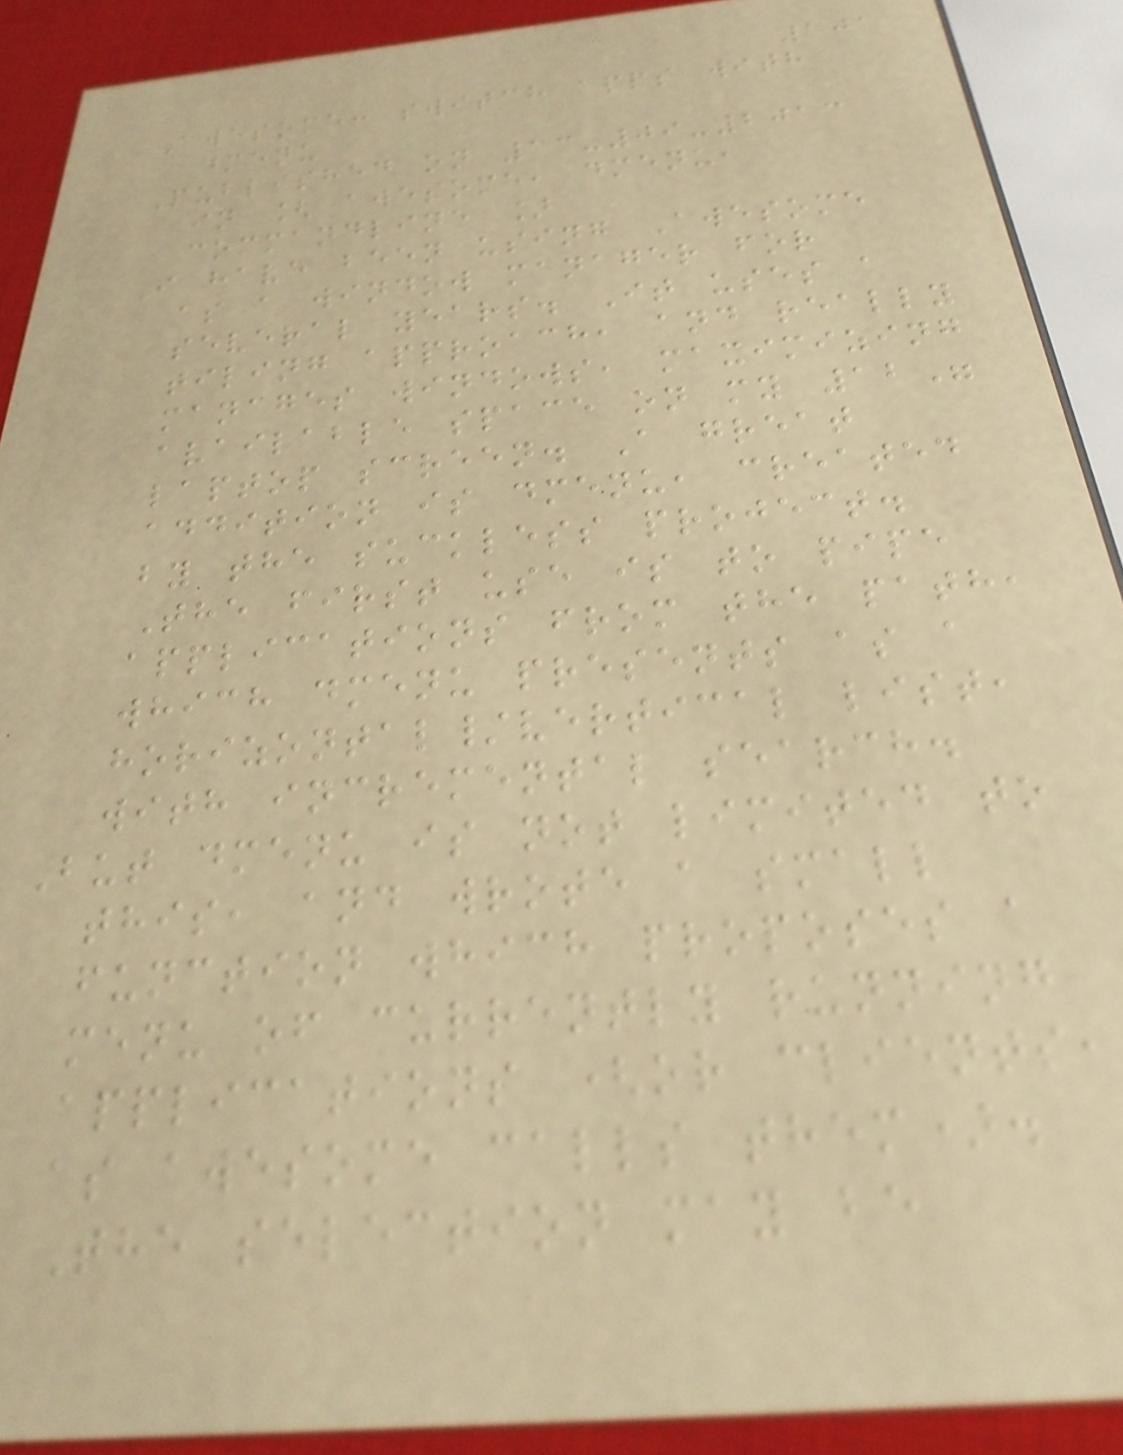101
Awesome: switch apps with
dmenu
Published on 13-09-2013
in [ awesome, dmenu,
commandline ]
I have been using Awesome
as a window manager for
several years. It uses a
tiling approach, and really
manages windows, maximizing
available space on my 12"
laptop screen. A great
addition is dmenu, created
by the suckless project.
The first use is to pipe
applications from the path,
which dmenu presents as a
horizontal/vertical list,
with incremental search.
But dmenu is not limited to
this, and wrote a small
function which proposes a
menu of currently running
applications (or clients,
as awesome calls them).
The selection may be
